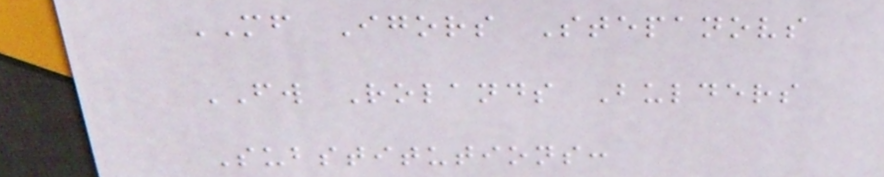MF Igors Stepanovs
FW Rolands Bulders
Substitutions:
